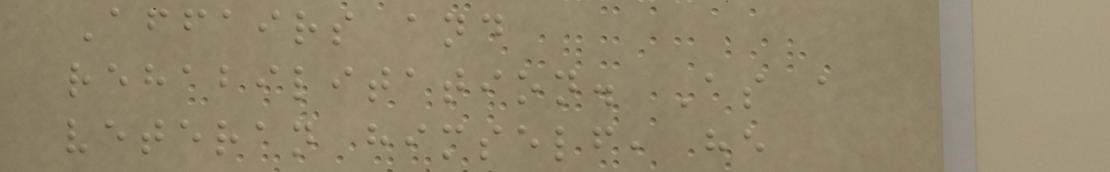Affairs and
rehabilitation. As a
veteran himself, he
